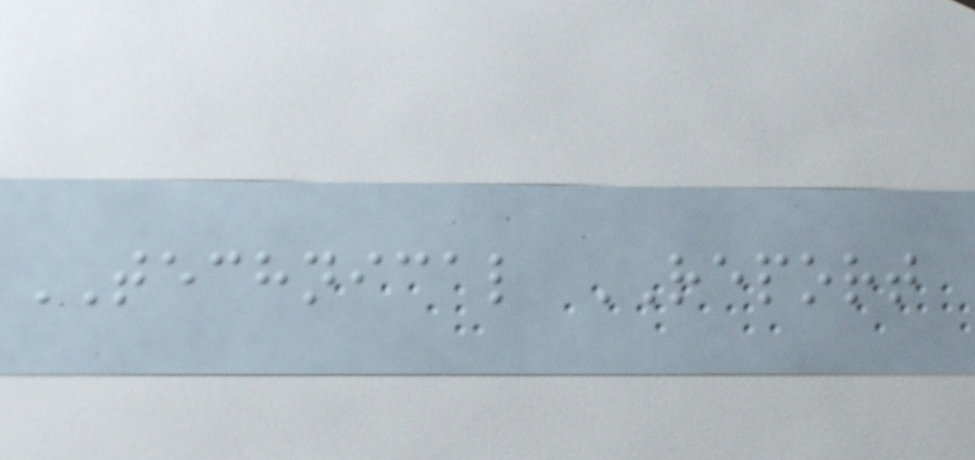TECHNICAL REPORT
